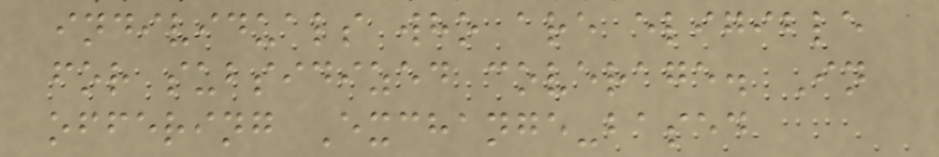individuals who are eligible
for subsidized coverage. In
offering Exchange-based
